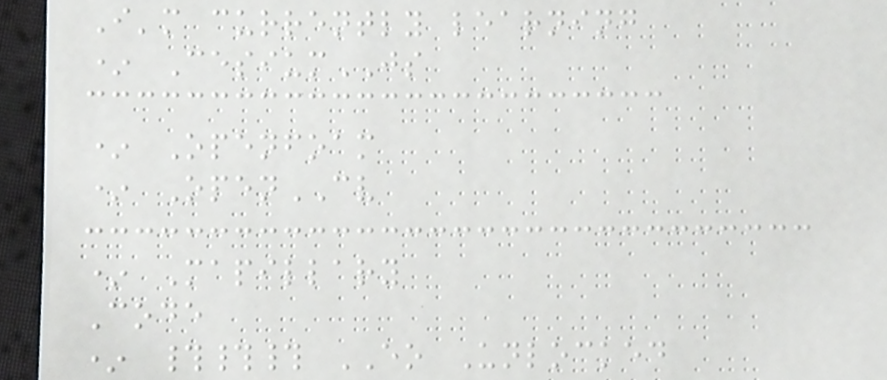I'm currently learning
* CesiumJS
* Openfoam
* OpenCV
* Mapillary
Code
* ### EO Unlocked
